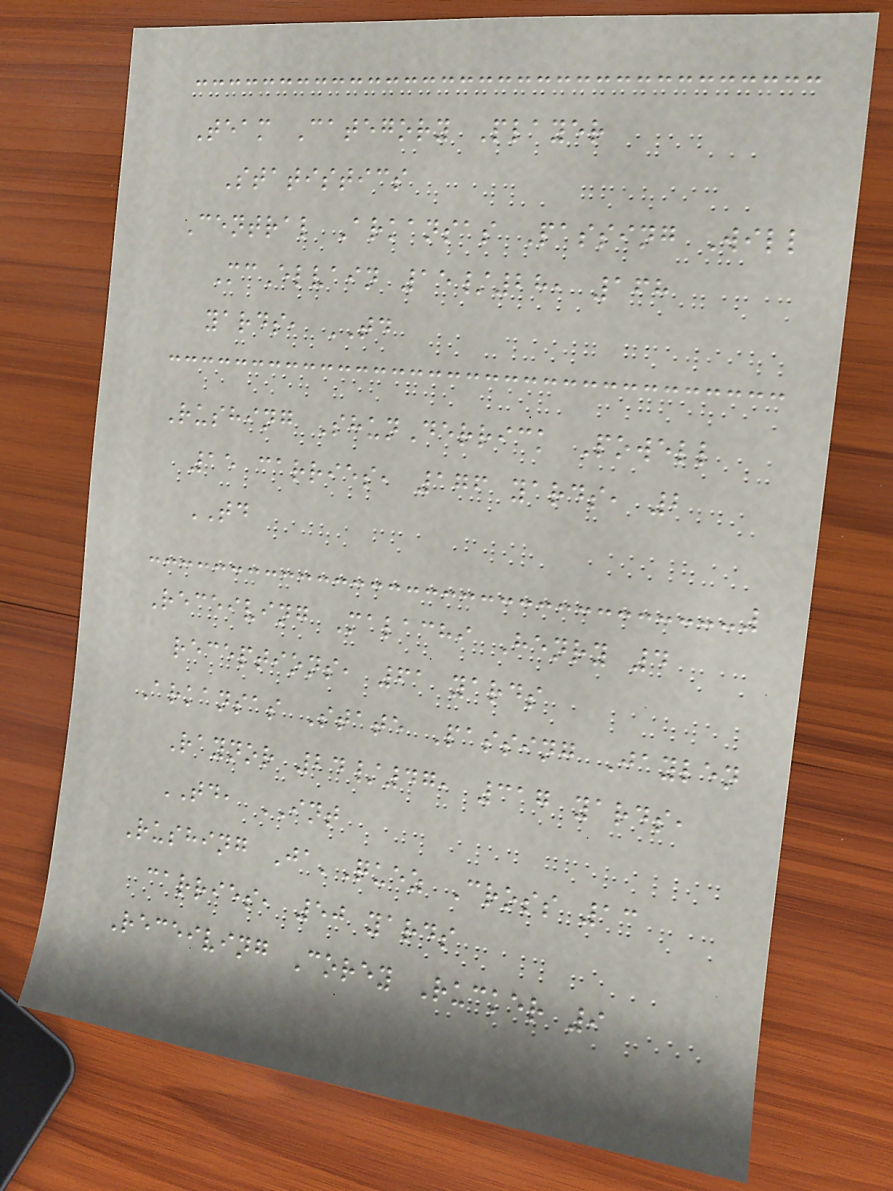Team Category Player
Statistics
Central Arkansas Passing Will
McElvain 15/28, 168
yards, TD
Rushing ShunDerrick Powell
15 carries, 176 yards, 2
TD
Receiving Malachi Henry 4
receptions, 61 yards
Arkansas State Passing Jaylen
Raynor 24/47, 317 yards,
TD, INT
Rushing Ja'Quez Cross 13
carries, 50 yards
Receiving Corey Rucker 9
